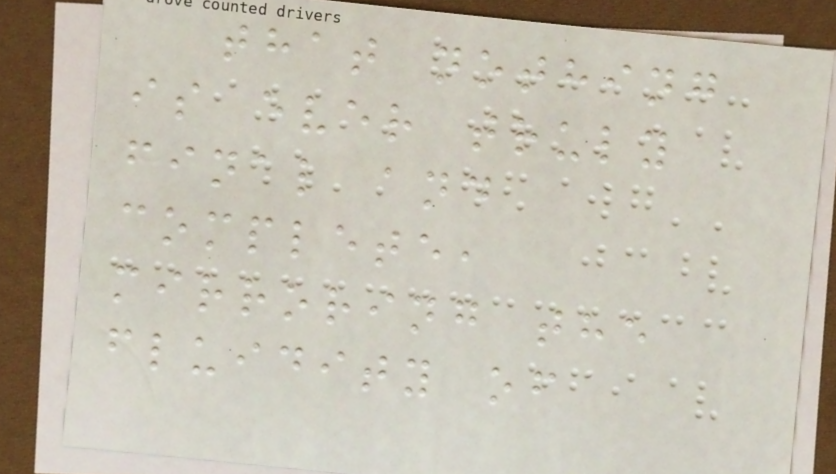that nothing
is ever truly
final and
complete,
mirroring the
fluidity of
